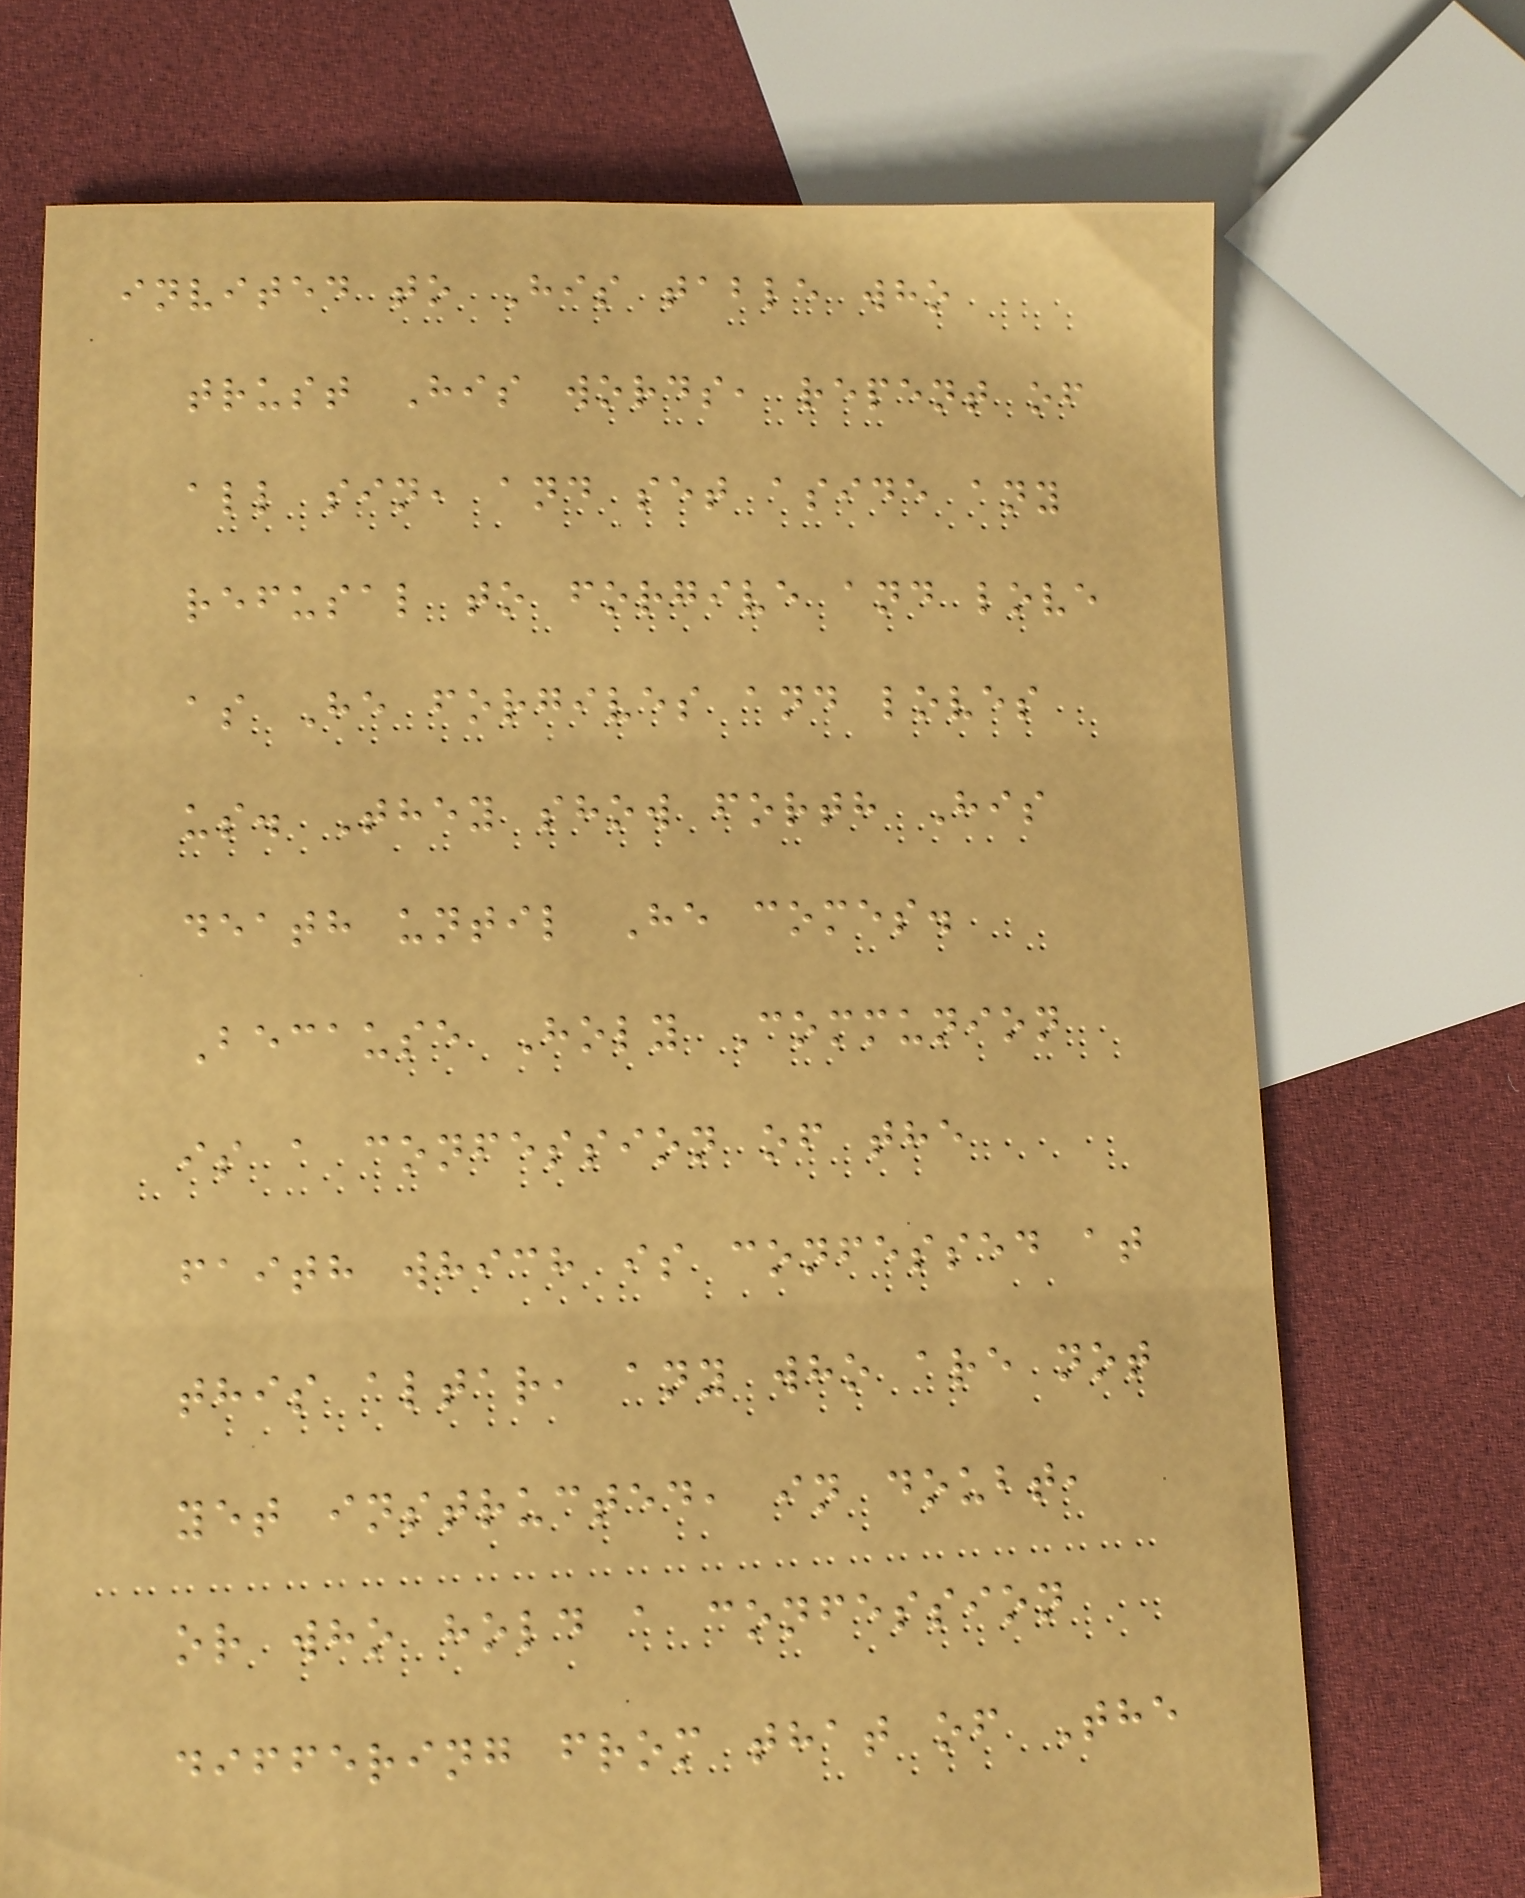invited to His table who
trust His words, repent of
all sin, and set aside any
refusal to forgive and love
as He forgives and loves
us. They show forth His
death until He comes.
Because Holy Communion
is a confession of the
faith which is confessed at
this altar, any who are not
yet instructed, in doubt,
or who hold a confession
differing from that of The
